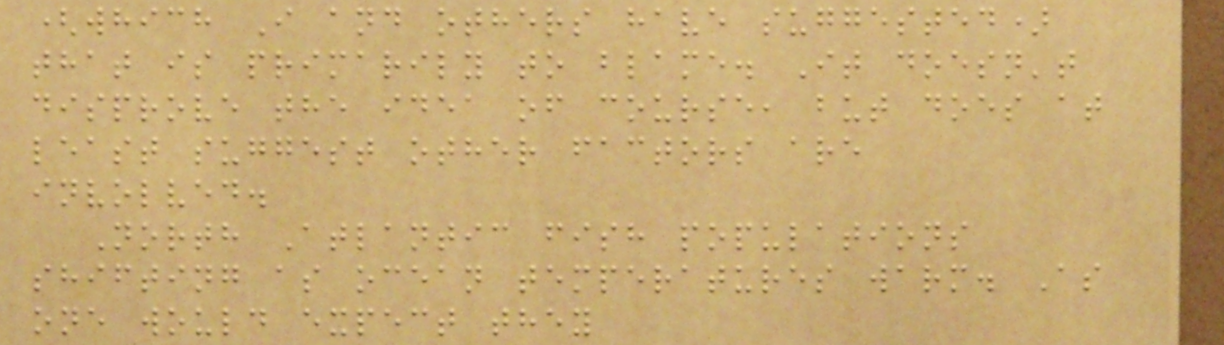(which I and others have suggested)
that is primarily to blame. It doesn't
disprove the idea of course, but does at
least suggest other factors are
involved.
North Atlantic fish populations
shifting as ocean temperatures warm. As
one would expect they
